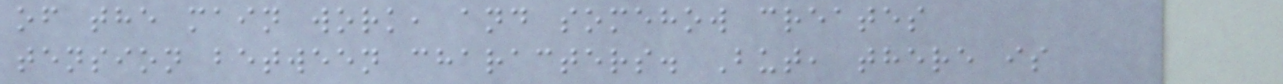of the main work, and somehow creates
tension between characters. But, there is
